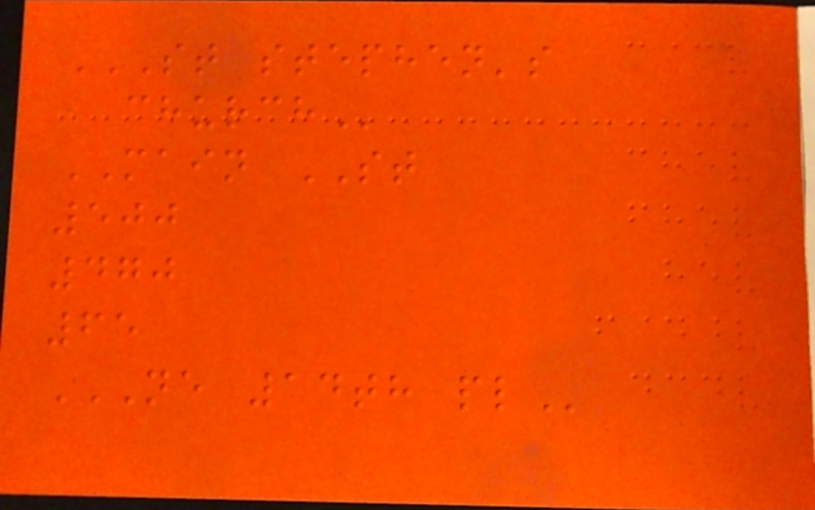ST STEPHEN'S
CHURCH
MAIN ST
500
470
65
NE 14TH PL
